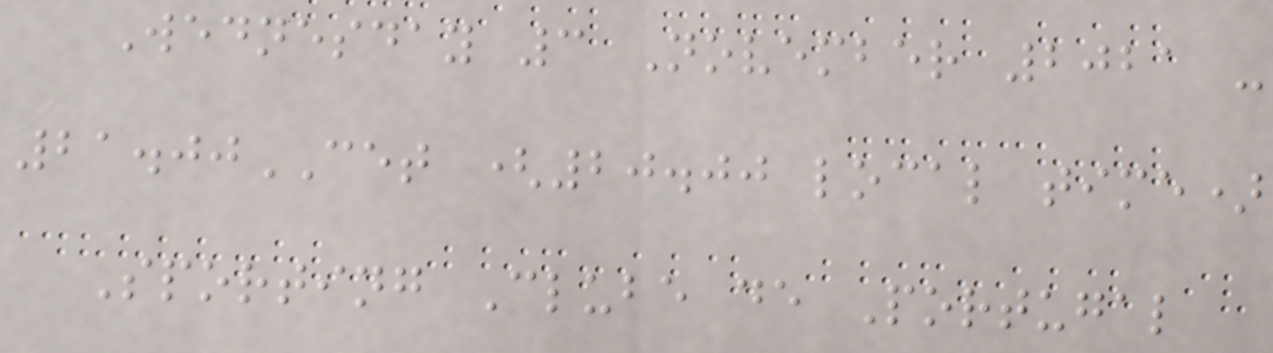Wednesday 3 November 2021 -
21.00CET (20.00 local time)
Sporting Clube de Portugal
